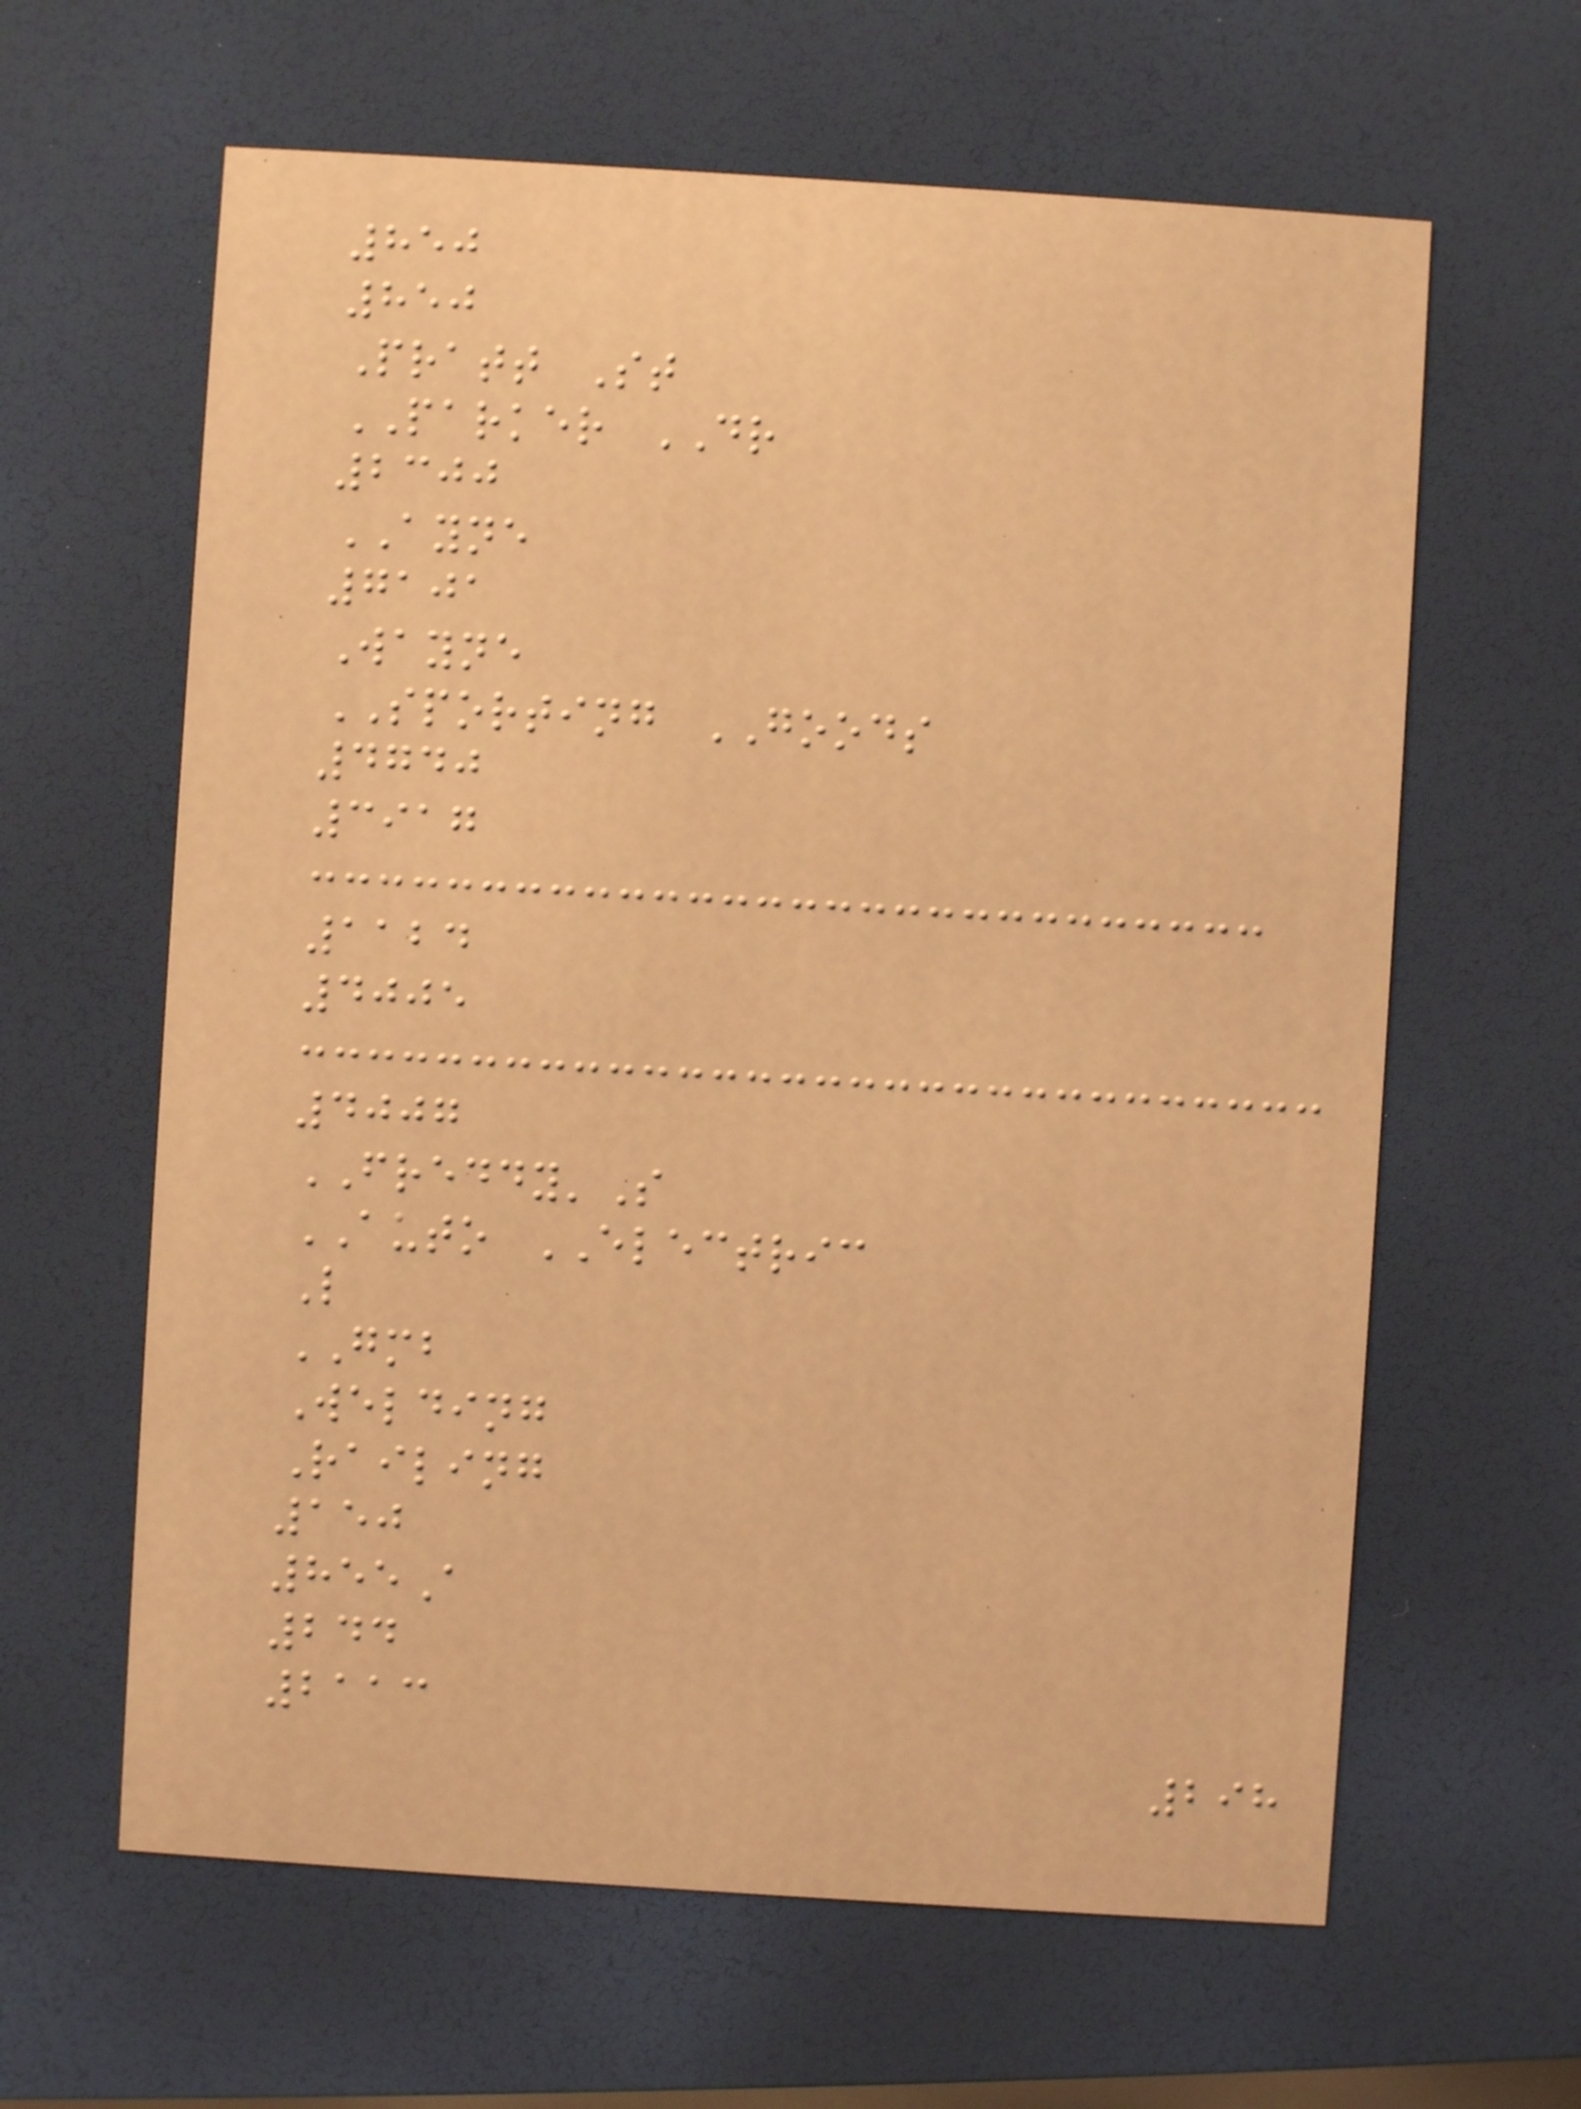850
850
Pratt St
PARKER DR
2300
AYNE
7101
Wayne
SPORTING GOODS
4740
3917
1124
4005
4007
FREDDY'S
AUTO ELECTRIC
L
GMB
Welding
Railing
150
855A
244
2113
298
